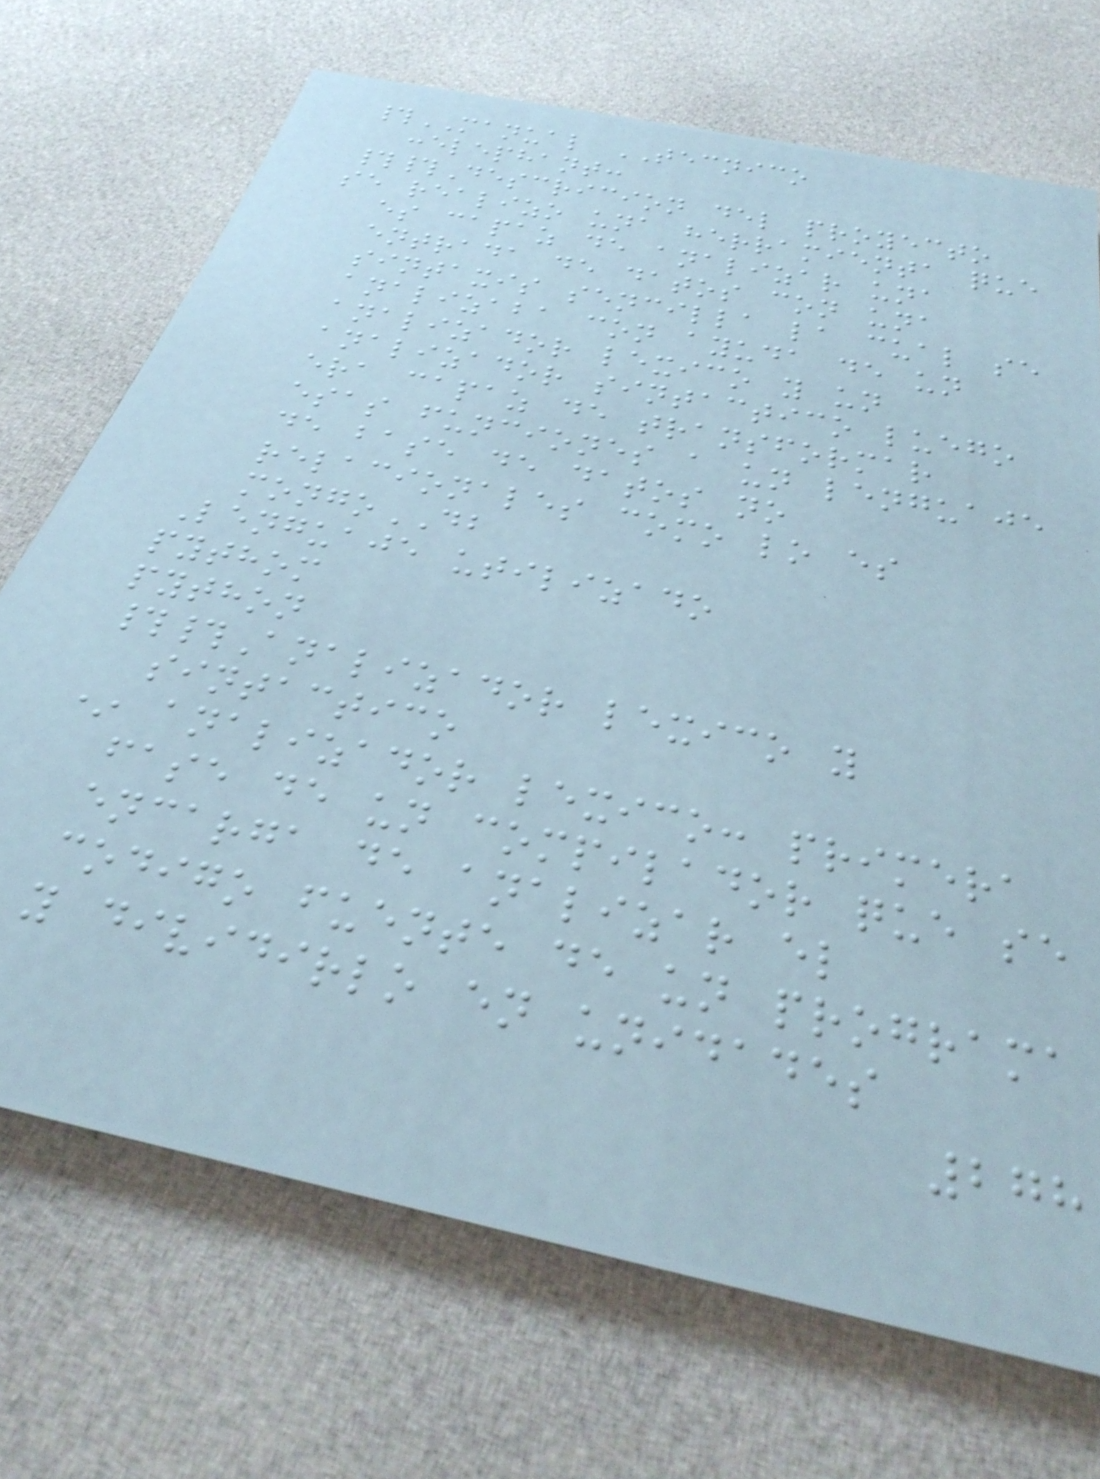#MANUAL TECNICO
:elephant:
##Descricion del proyecto
se realizo una herramienta que
es capaz de analizar una
entrada de datos con una
sintaxis sencilla la cual se
analizaba con ayuda de un
analizador lexico y un
analizador sintactico luego
era capaz de transformar
esas funciones a un lenguaje
de base de datos no
relacionales como lo es
mongoDB
Lenguaje utilizado
pythom
python
##Analizador lexico y
sintactico
* analizador lexico: primera
fase de un compilador que se
encarga de analizar el
codigo fuente de un programa
y dividirlo en unidades
278
